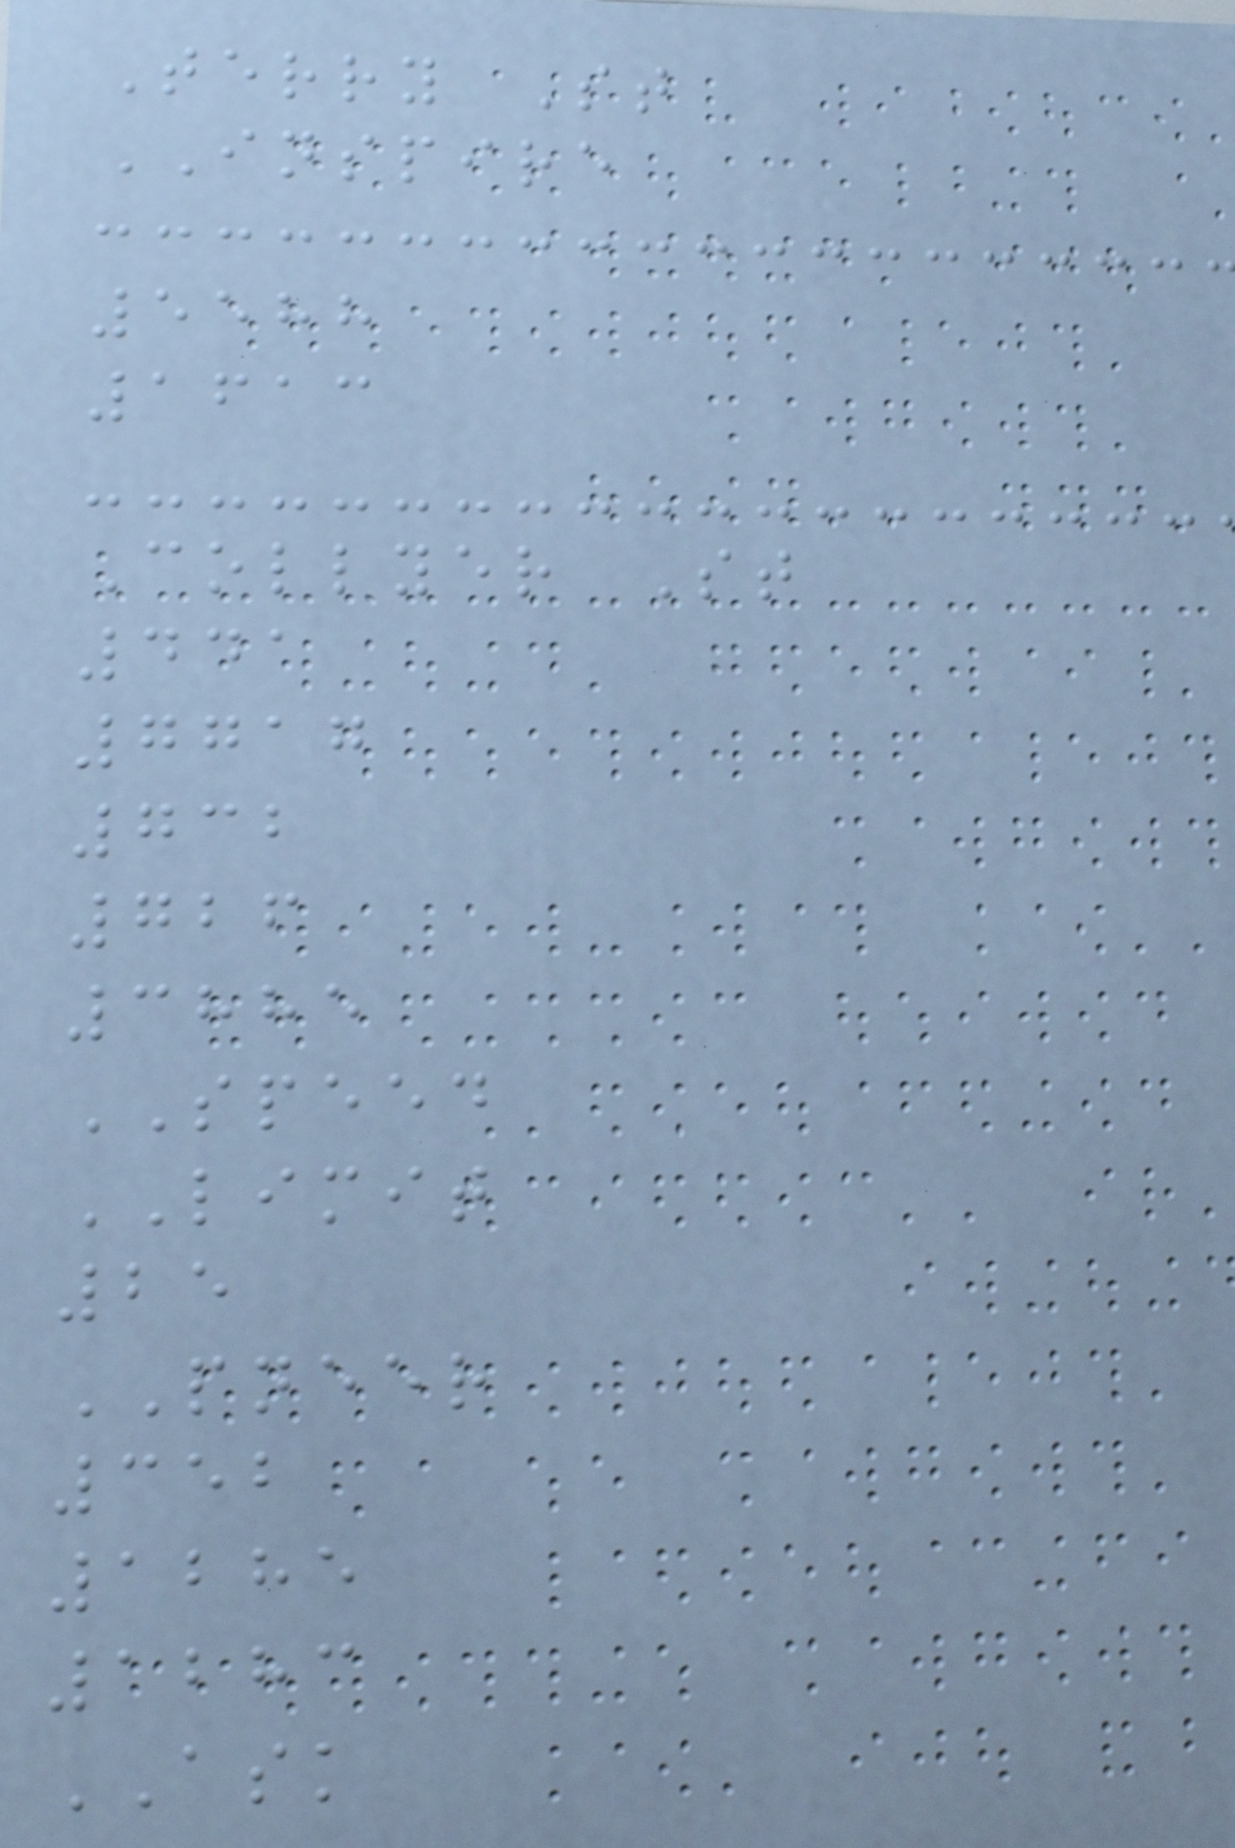Terry St
INSPIRE
5588
1613
Collyer St
441
7717
732
726
3885
SPEED
LIMIT
25
PNEER
352
1285
1283
ASK
